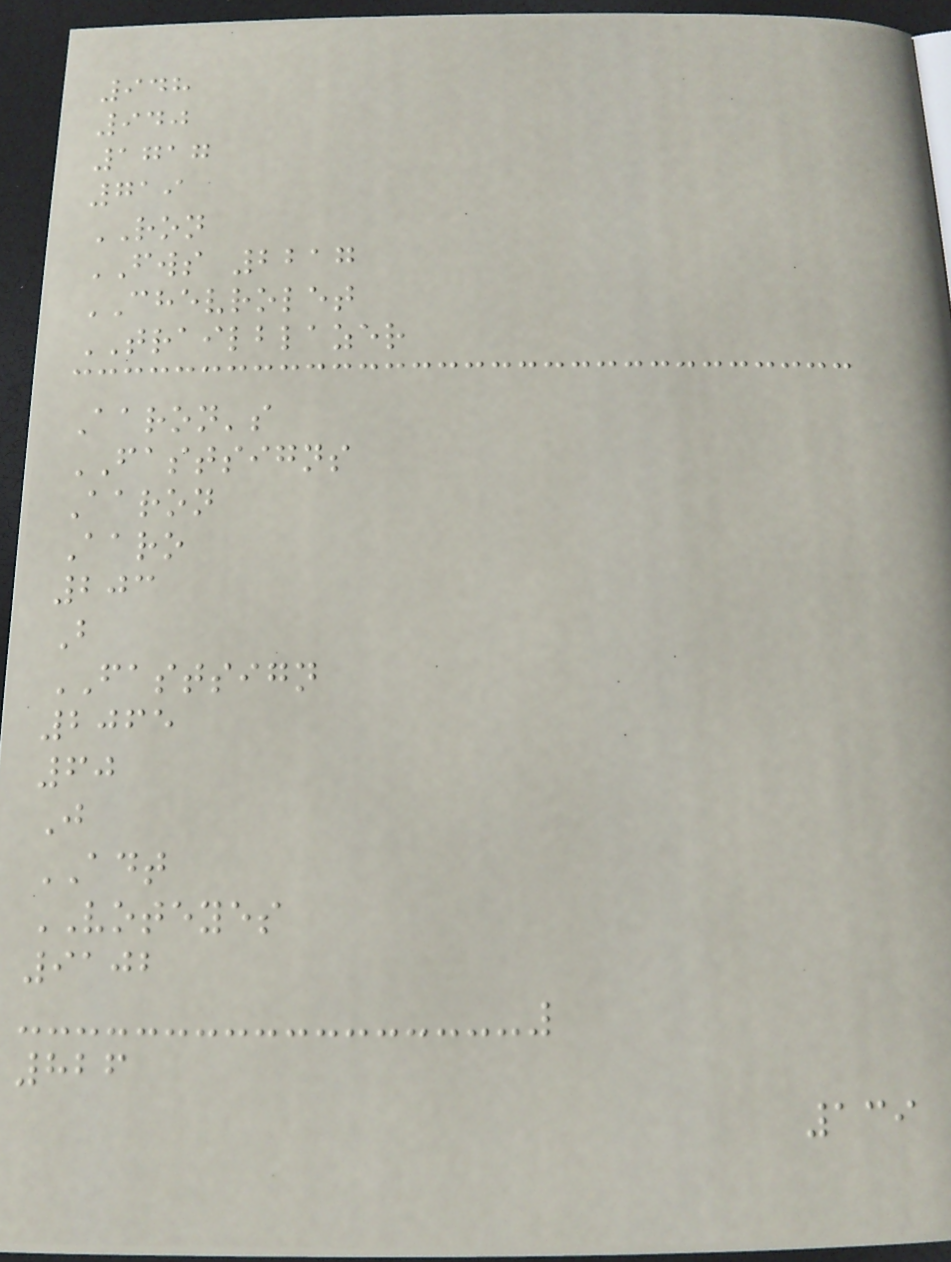948
940
1717
719
RON
FWS 2217
CHEVROLET
TRAILBLAZER
Aaron's
FASTSIGNS
Aaron
Aaro
203
B
FASTSIGN
2065
60
J
ADT
VOTEYES
9102
826
139
